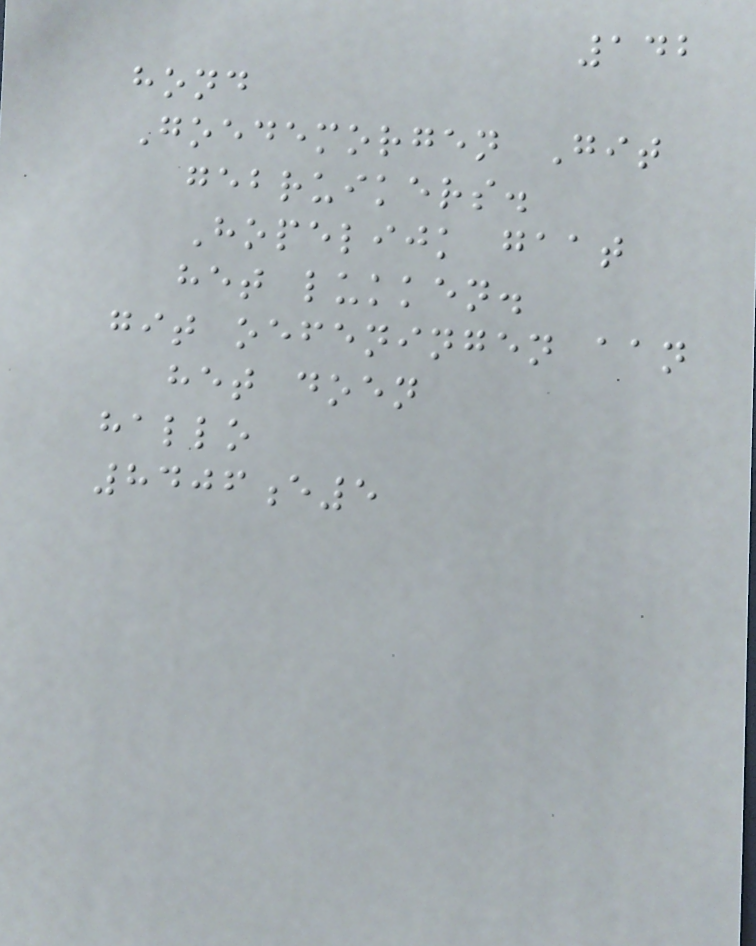142
hond
Goedemorgen Git
gebruikers.
Hopelijk gaat
het lukken.
git oefeningen aan
het doen
hallo
8406e5
